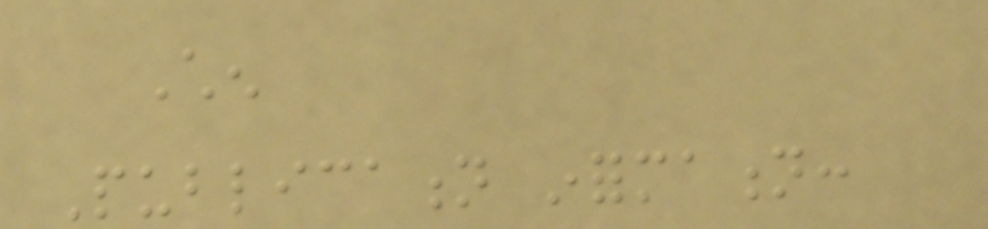Chen
Publication information:
